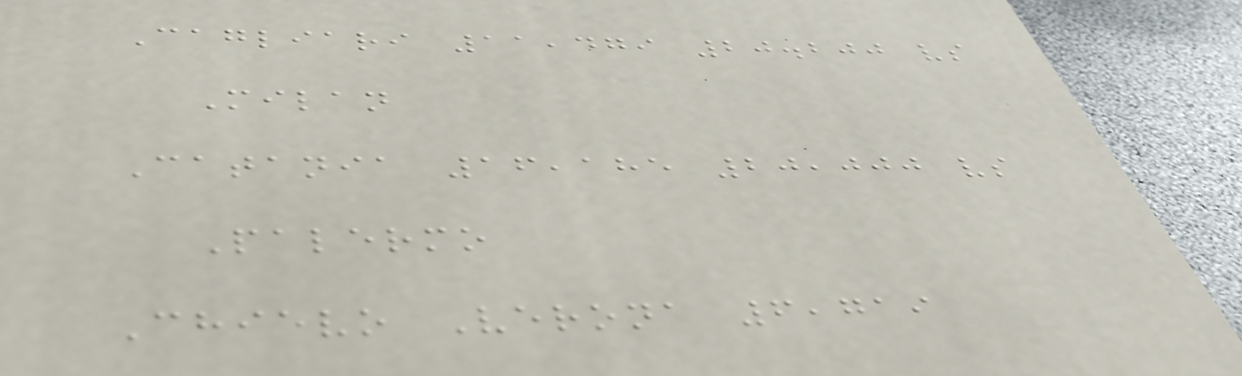Cagliari 11,479 20.200 vs
Milan
Catania 16,185 20,000 vs
Palermo
Chievo Verona 6,719
